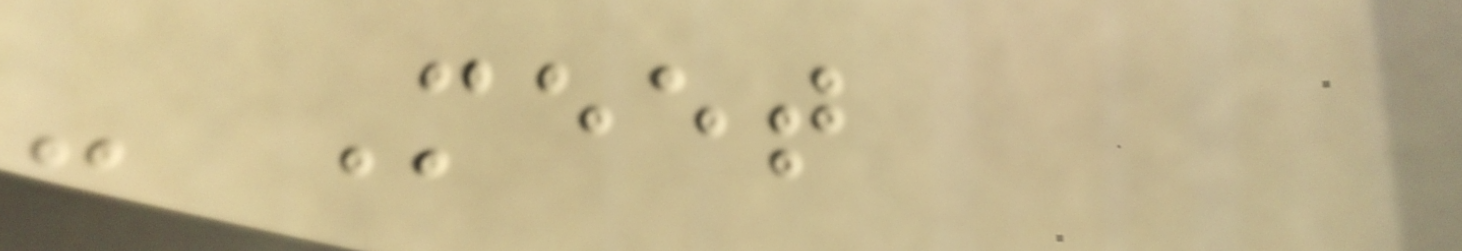- Meet
